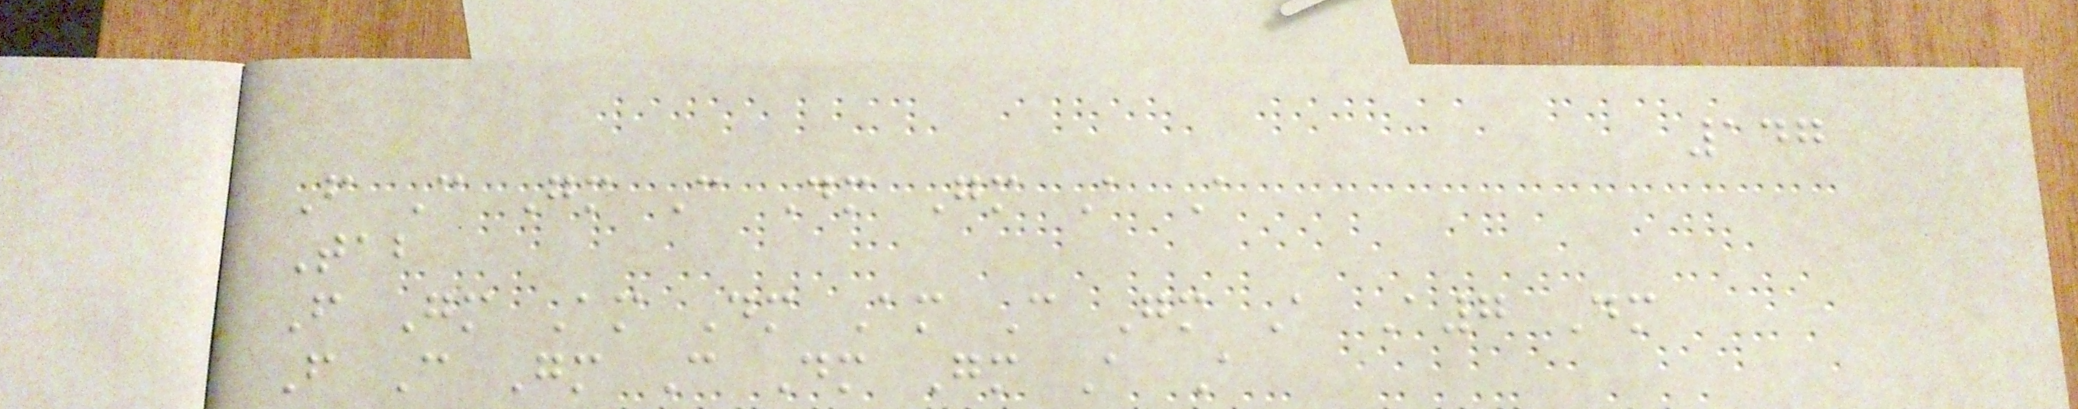147
F C Gm C Dm Gm A A
Tab
F Gm Am Dm Am C Gm A A7 Dm
F C Gm C Dm Gm A A
